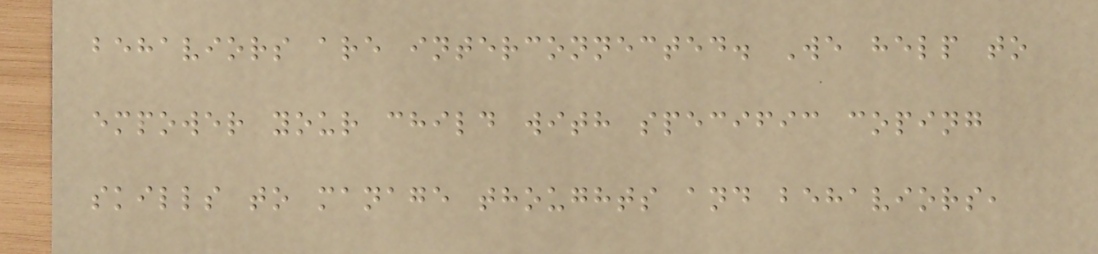behaviors are interconnected. We help to
empower your child with specific coping
skills to manage thoughts and behaviors,
